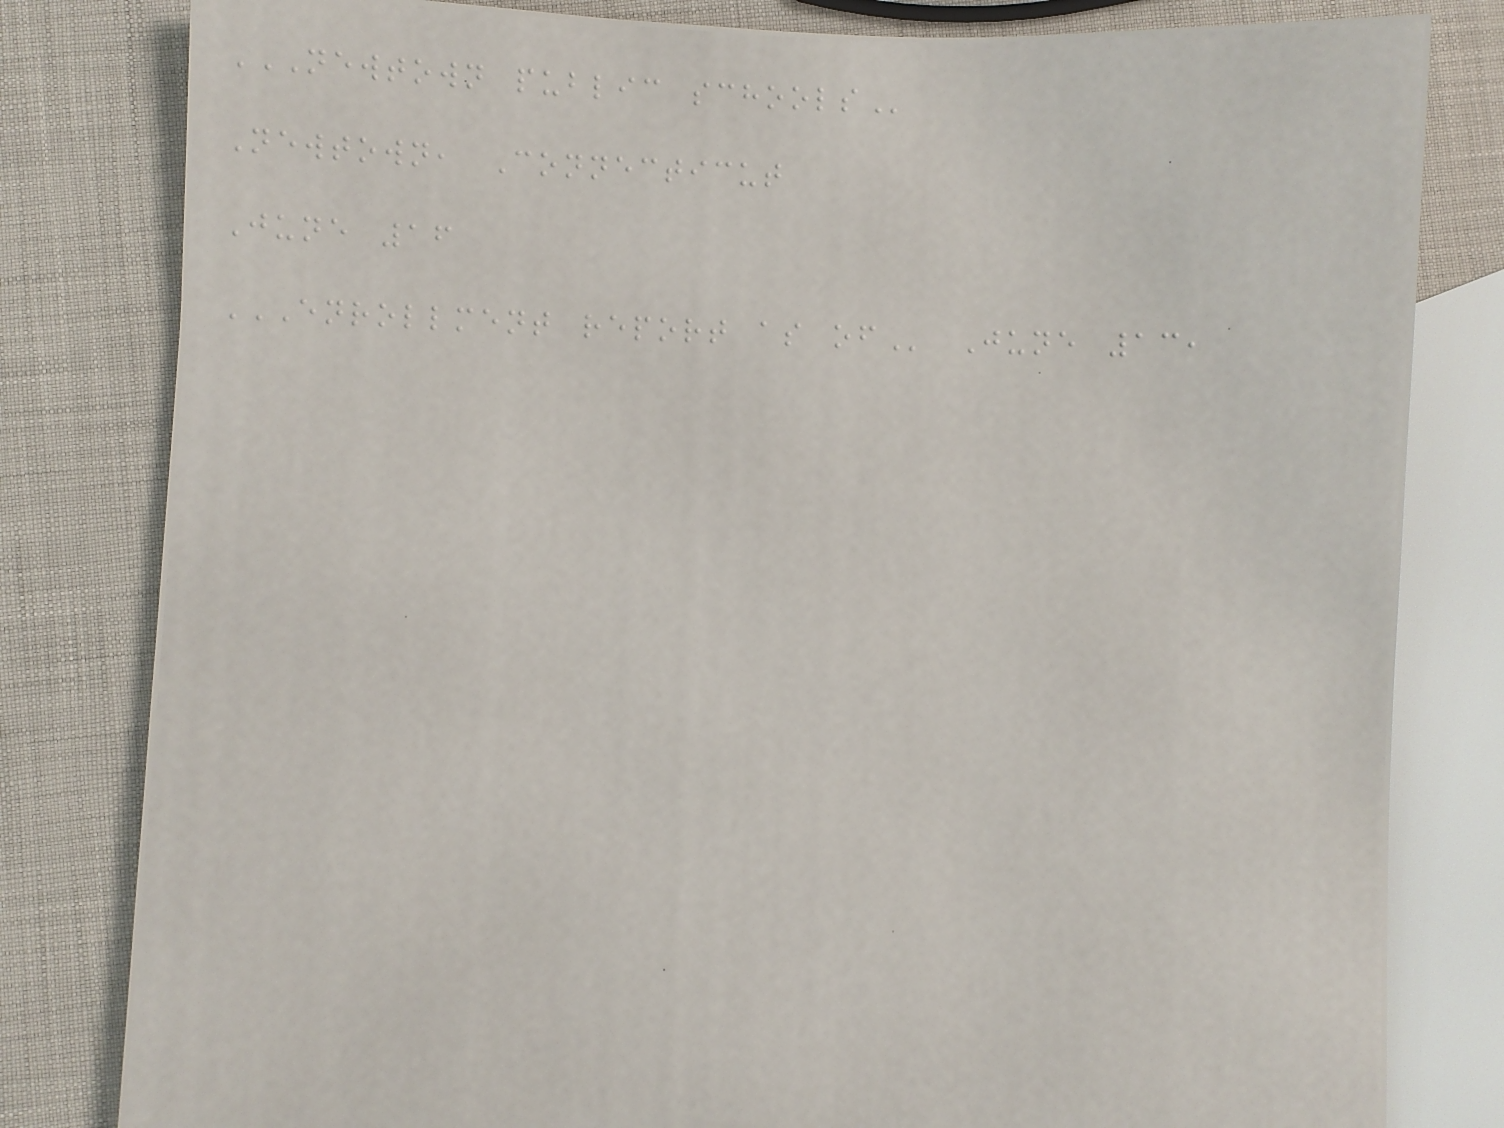NEWTOWN PUBLIC SCHOOLS
Newtown, Connecticut
June 16
ENROLLMENT REPORT AS OF June 13,
